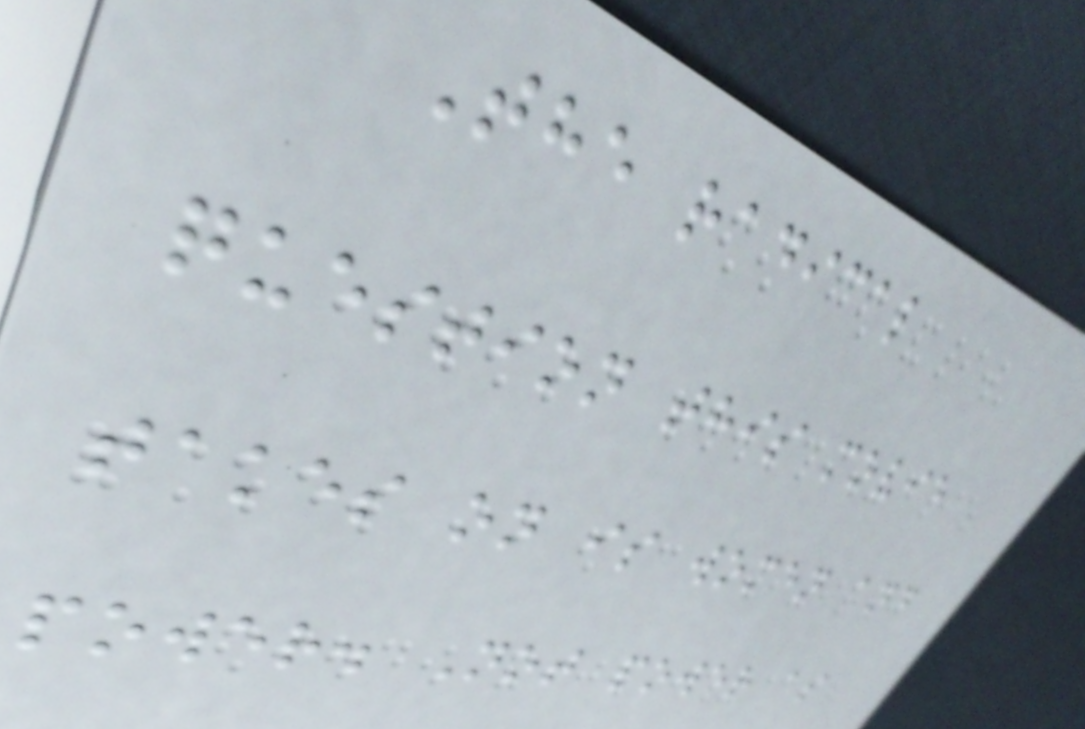The radical
question this movie
takes on is women and
power. Not power as
